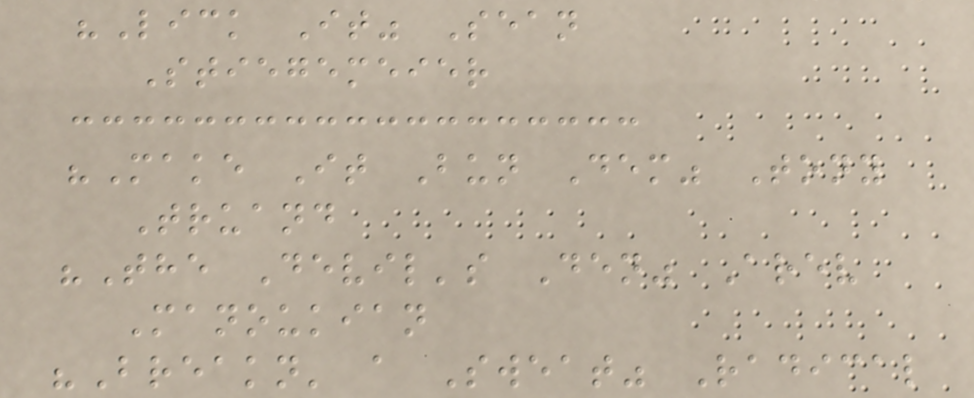"Lick It" Sean
Stiegemeier
"Make It Bun Dem" Tony
Truand
"The Devil's Den" Arev
Manoukian
"Breakn' a Sweat" Radical
